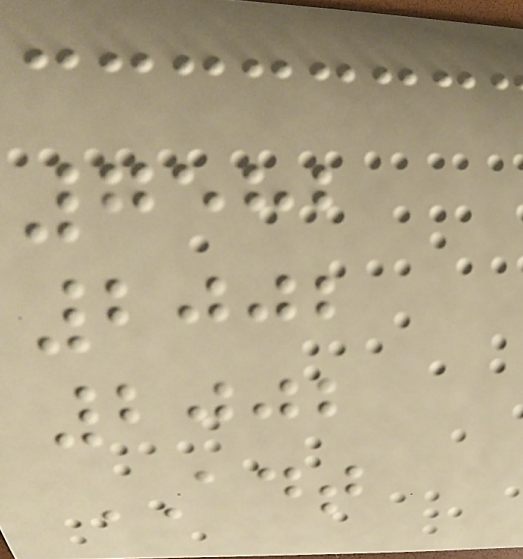7582
2002
2002
ADT
